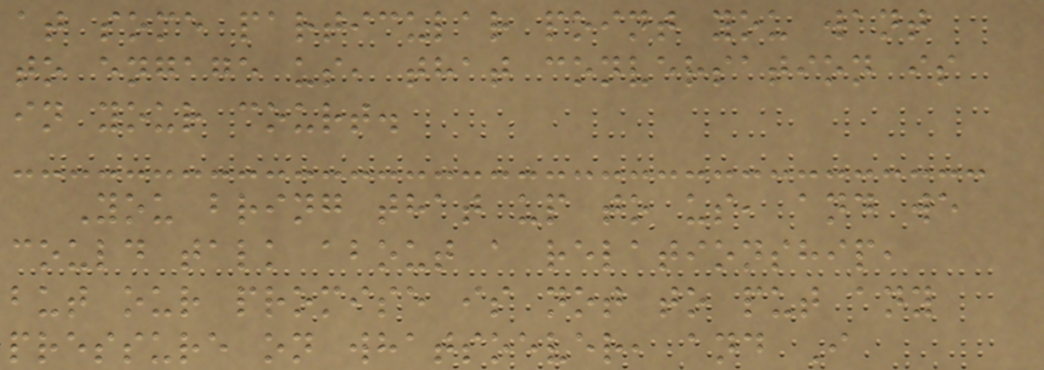at some particular point you want
to engage us, that conversation is
in your court.
You bring that up to us, and we
could talk about a relationship,
but our promise is not to put any
pressure on whatsoever, and I
